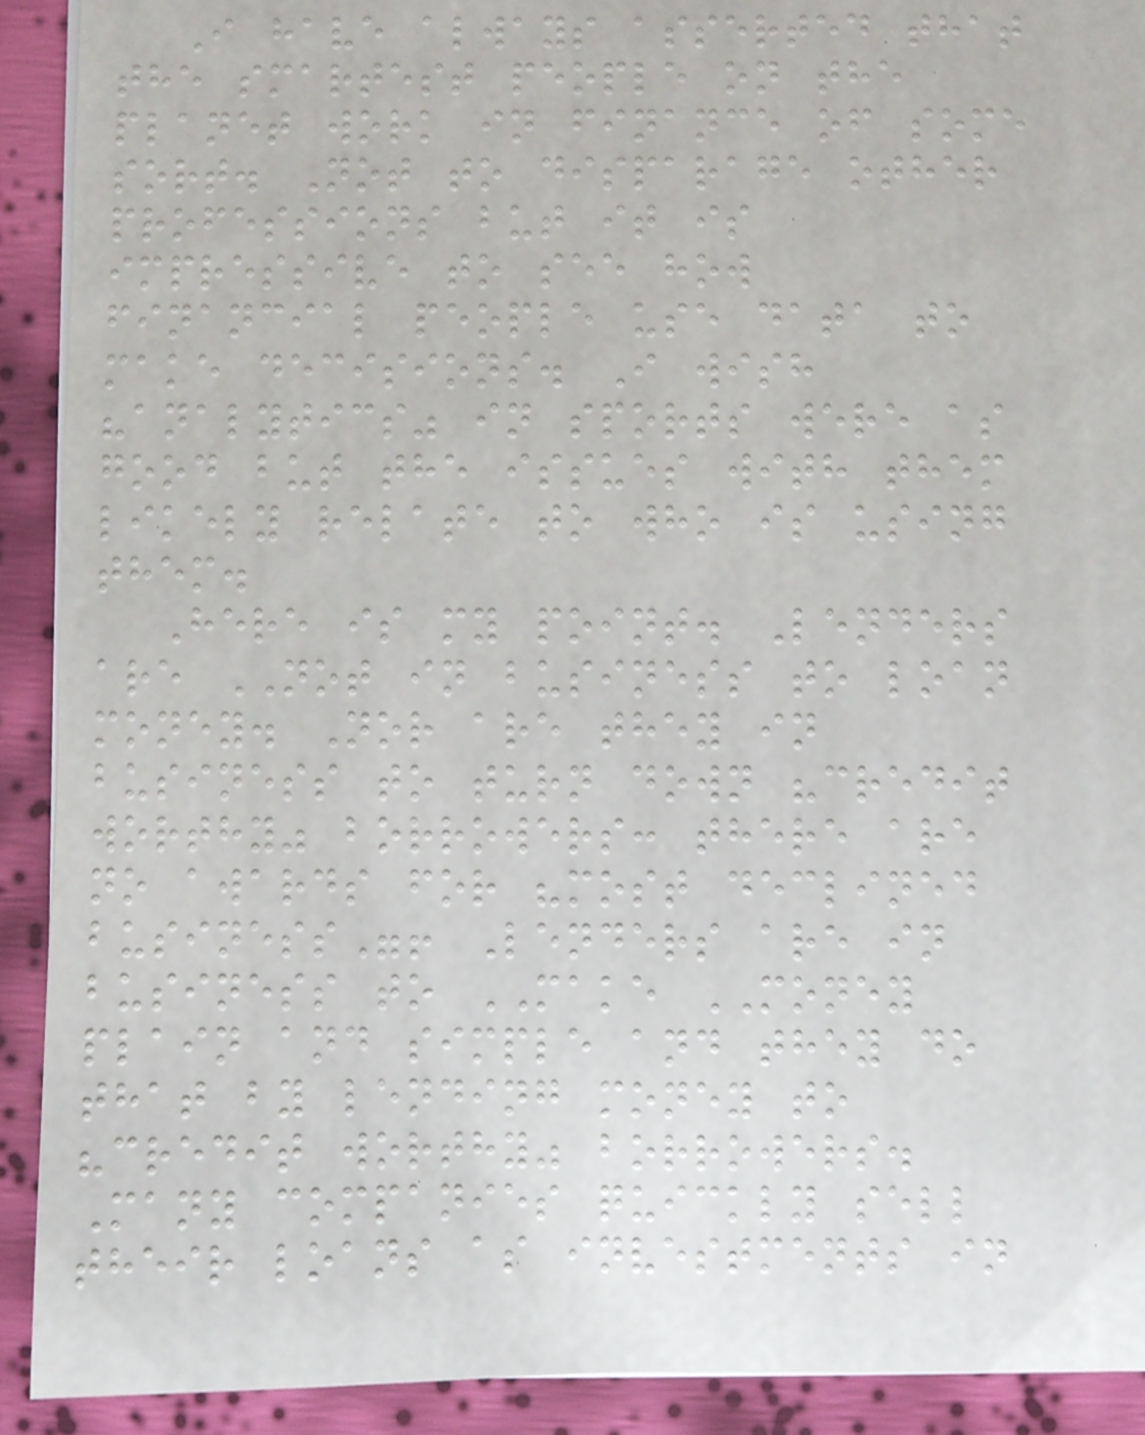I have always asserted that
the smartest people on the
planet work in finance of some
sort. Not to disparage other
professions but it is
impressive to see how
financial people use data to
make decisions. I wish
"analytics" in sports were as
good but the issues with them
likely relate to who is using
them.
Here is my point. Lenders
are NOT in business to loan
money. Nor are they in
business to turn down "credit
worthy" borrowers: there are
no awards for "most declined
business"! Lenders are in
business to MAKE MONEY
plain and simple and they do
that by lending money to
"credit worthy" borrowers.
Many companies quickly sell
their loans as investments in
